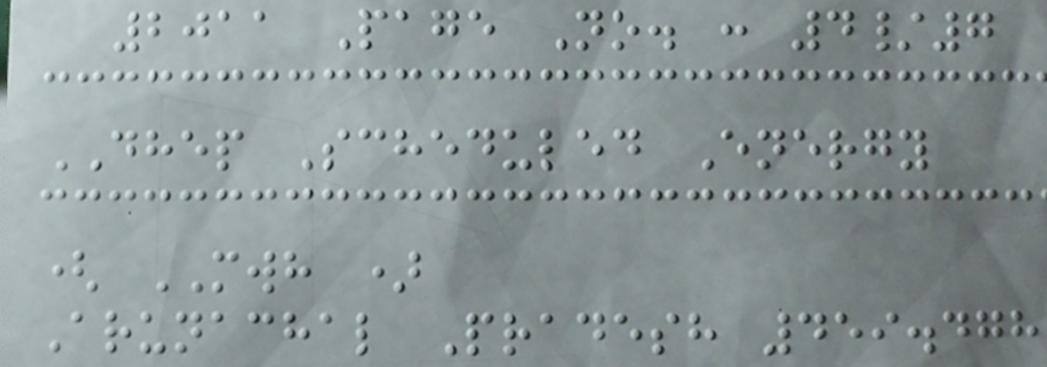2011 Page No. : 4/7
DHEP Scheduled Energy
( MWH )
Arunachal Pradesh 459.478
